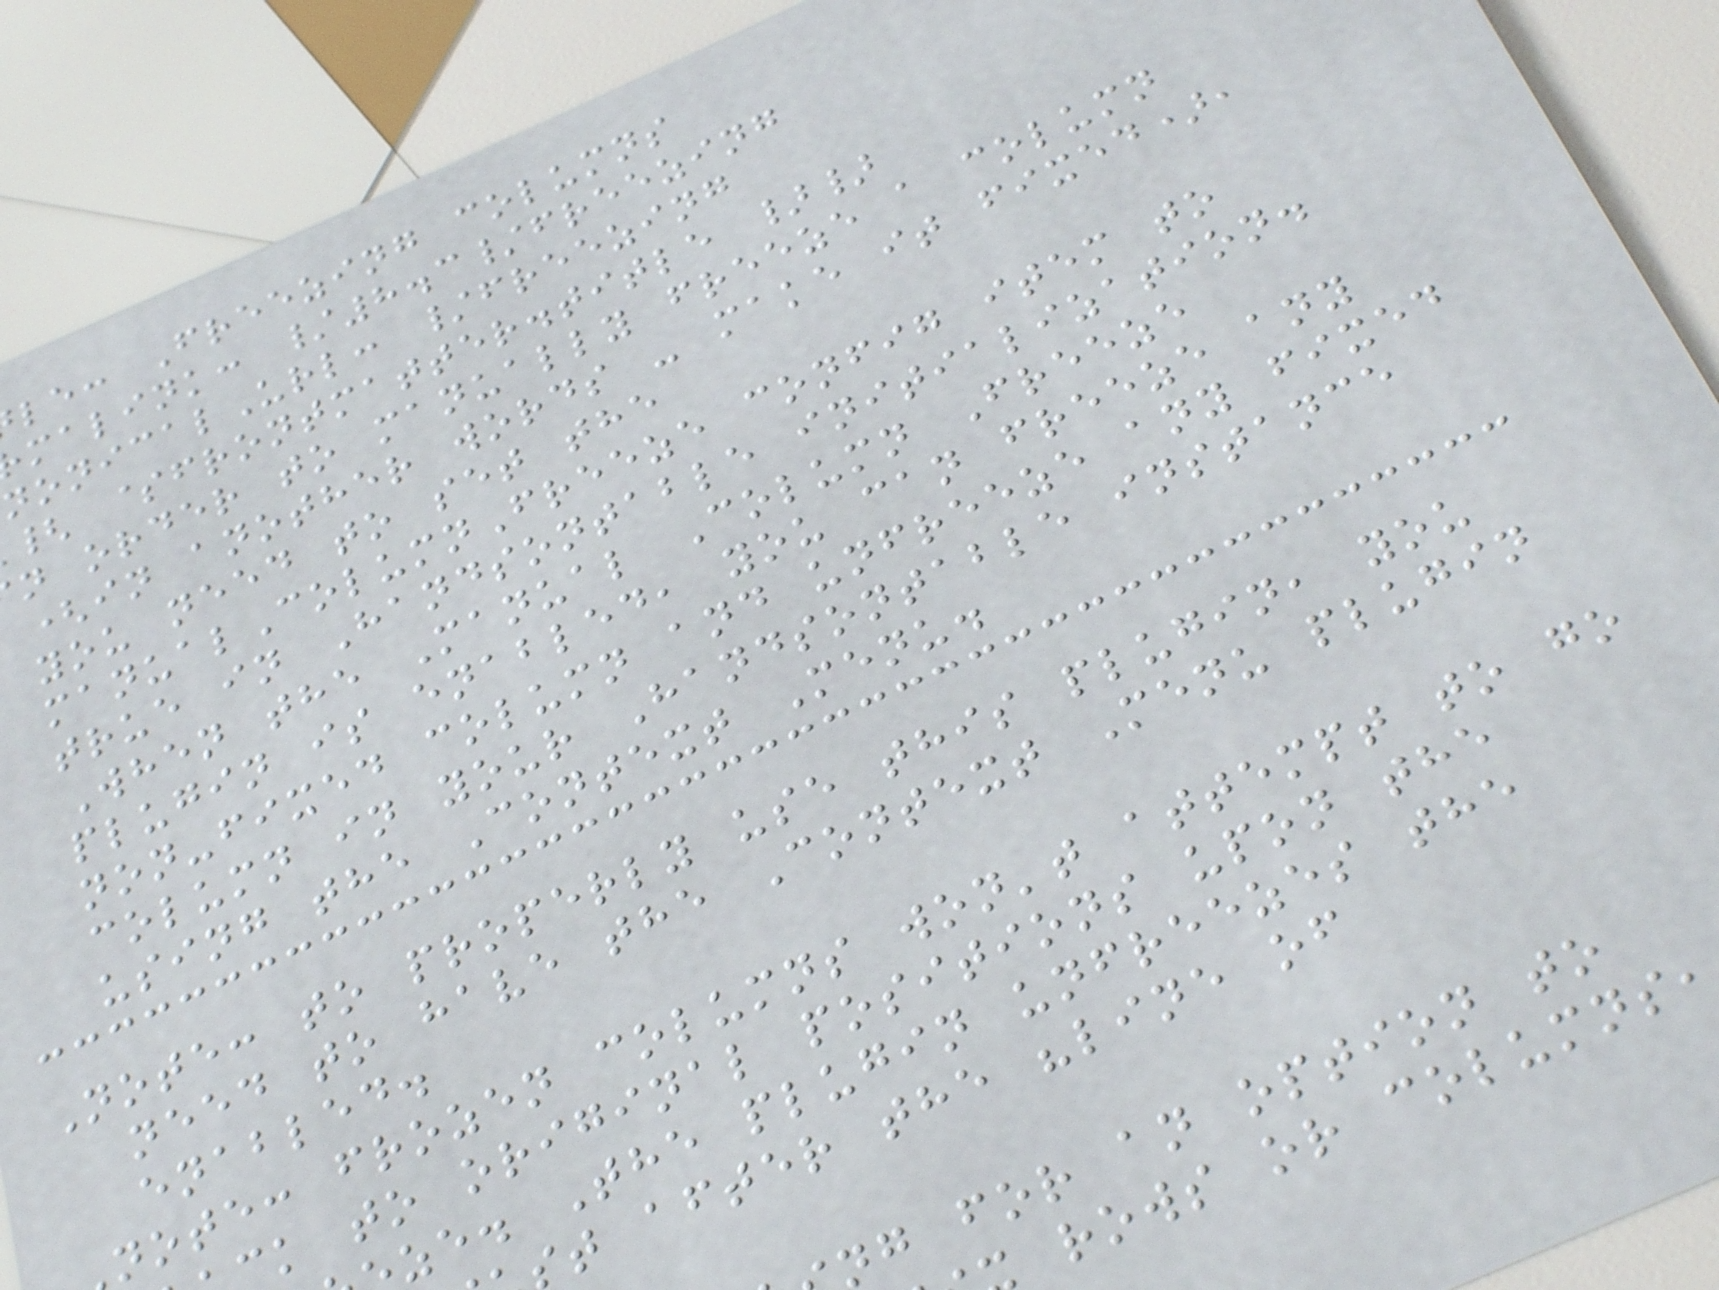le: Freezing columns
malink: /8.3/freezing
nonicalUrl: /freezing
{ $frontmatter.title }}
n order to manually freeze a column
(in another words - make it fixed),
you need to set the
manualColumnFreeze config item to
true in Handsontable initialization.
When the Manual Column Freeze
plugin is enabled, you can freeze any
non-fixed column and unfreeze any fixed
column in your Handsontable instance
using the Context Menu.
Note: to properly use this plugin, you
need to have the Context Menu plugin
enabled.
note: frozen columns won't attempt to go
k to original positions upon the
ze. The plugin unfreezes the
t after the "line of
g for an option to
rows or columns,
